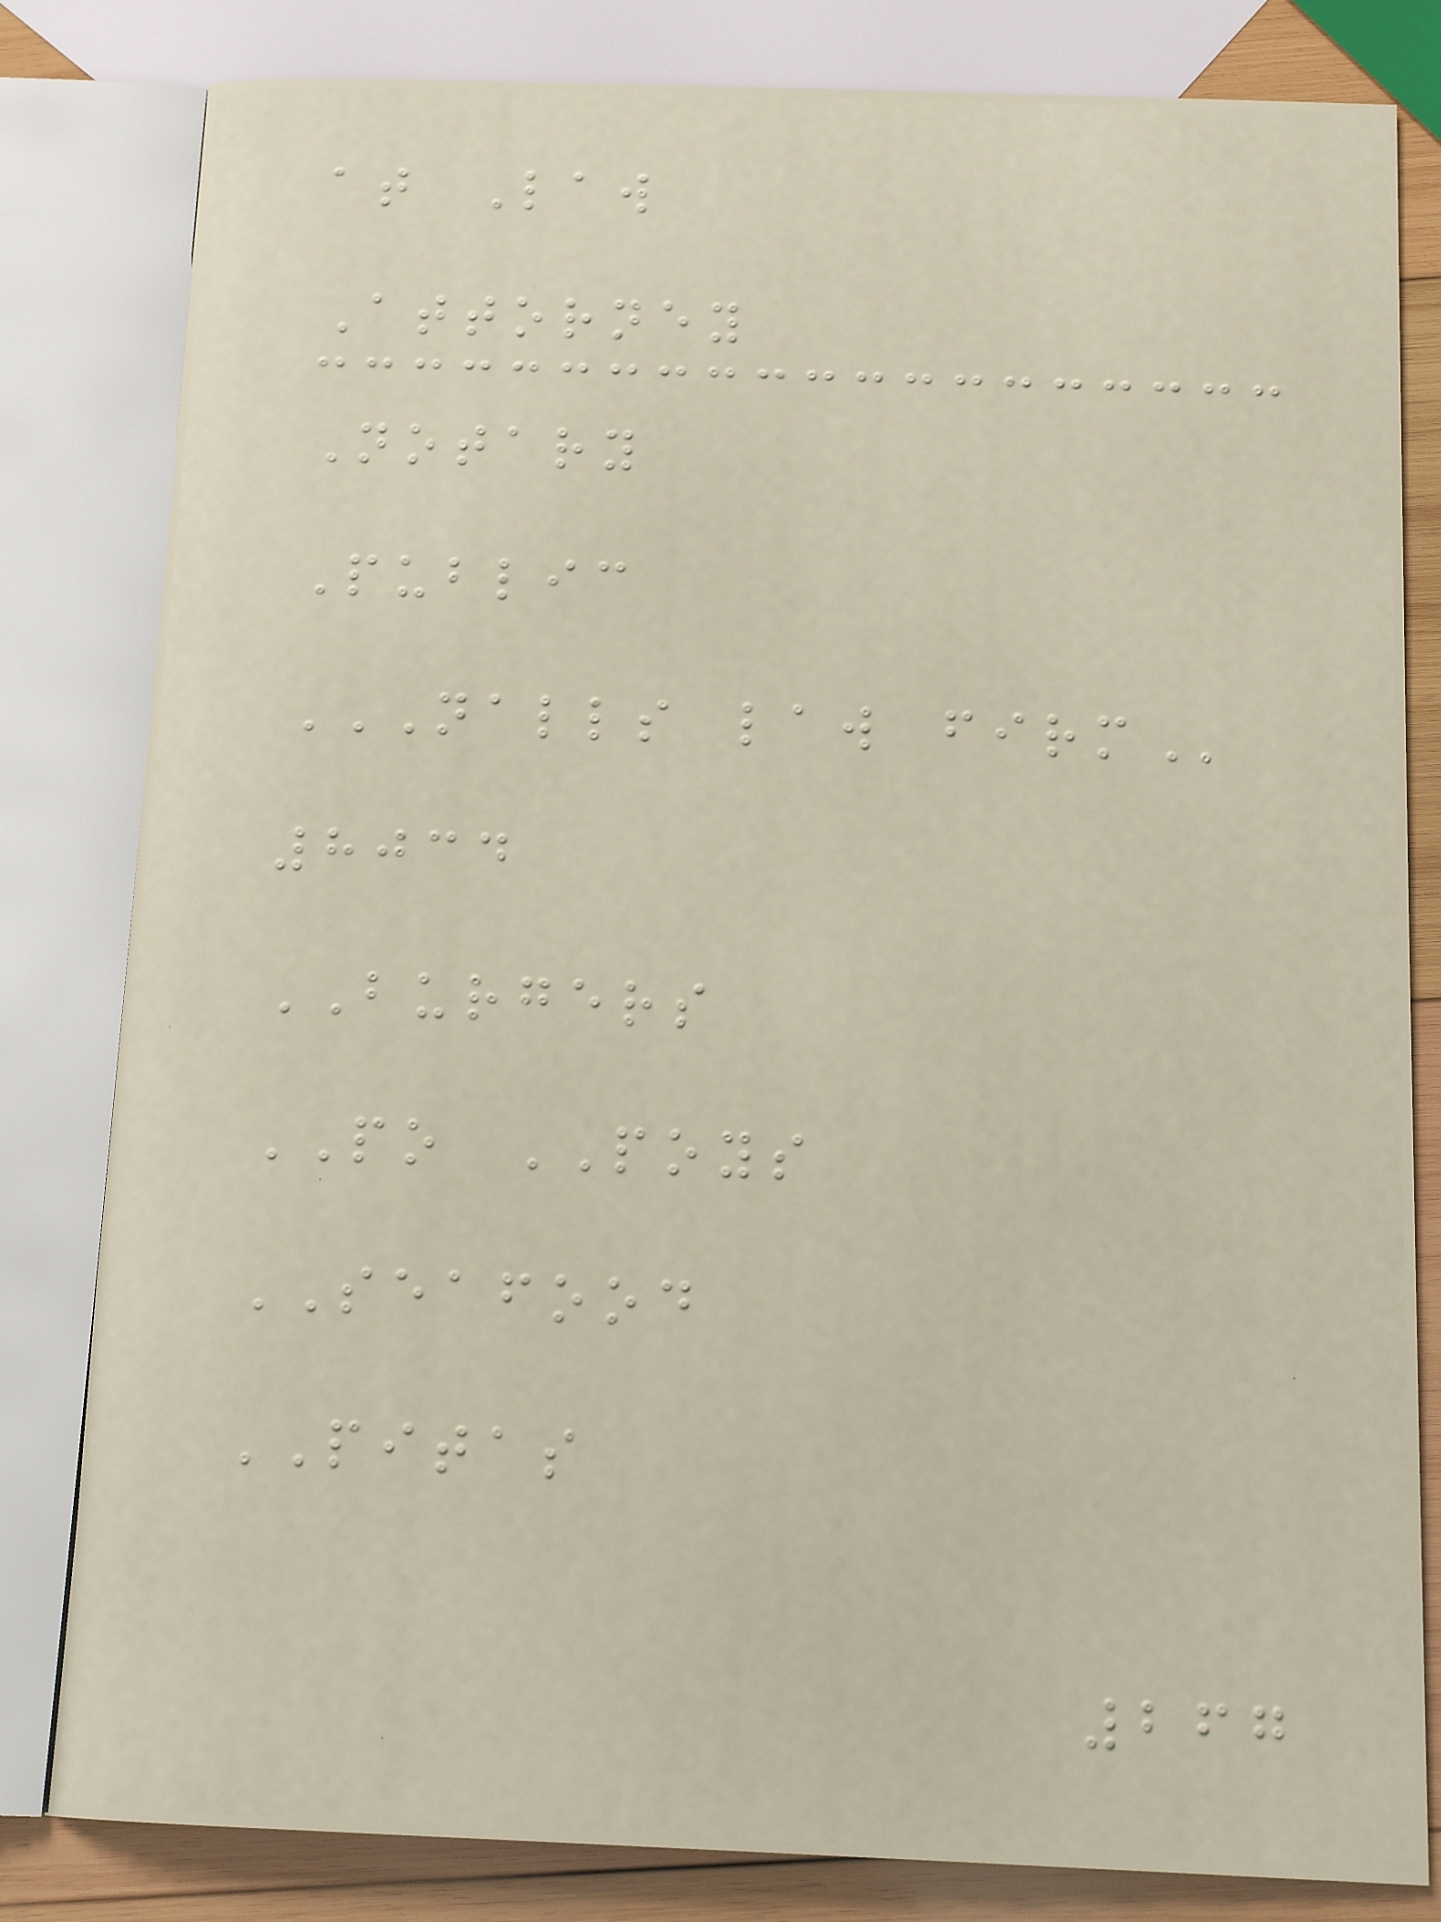at Law
Attorney
Notary
Public
NALLS LAW FIRM
8034
BURGERS
PO POYS
SEAFOOD
PITAS
267
